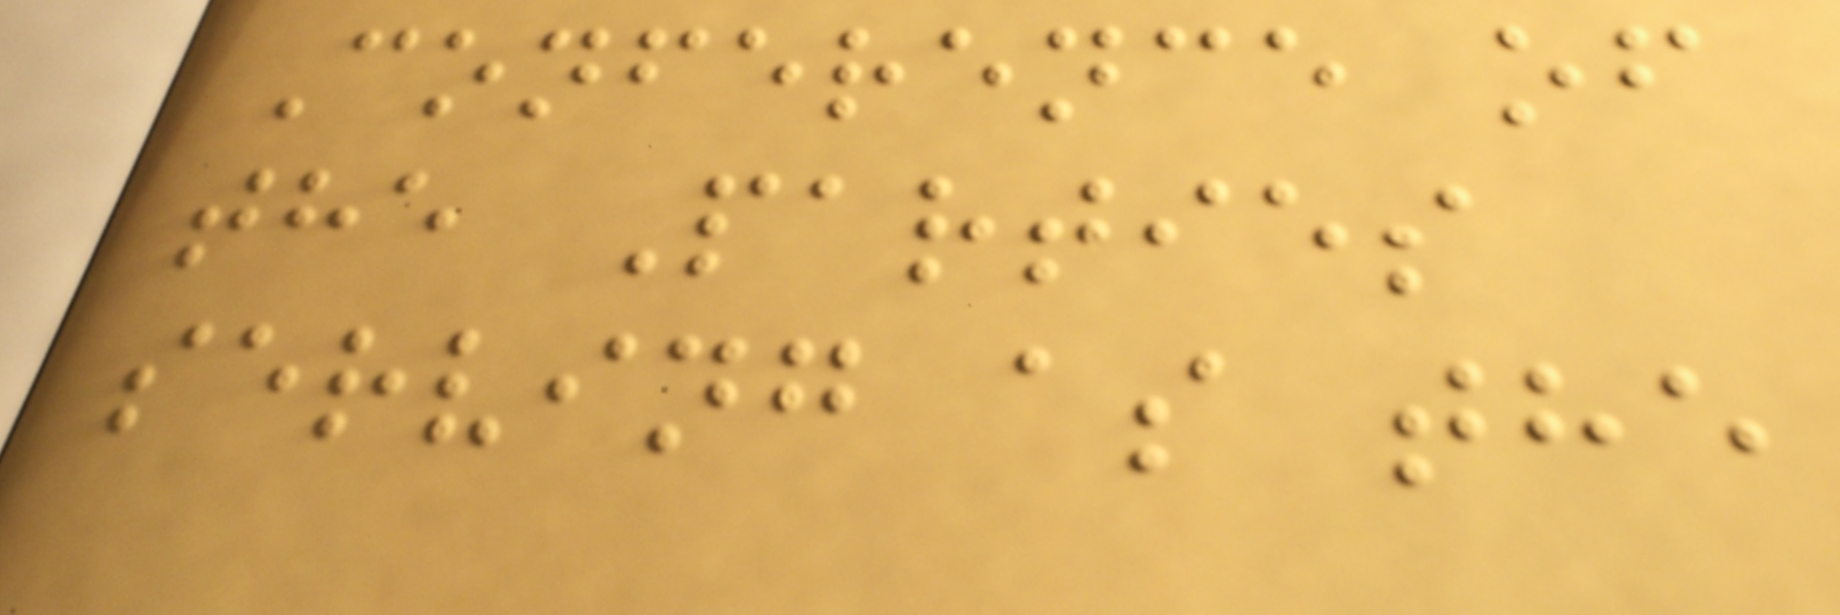Conference of
the Parties
serving as the
